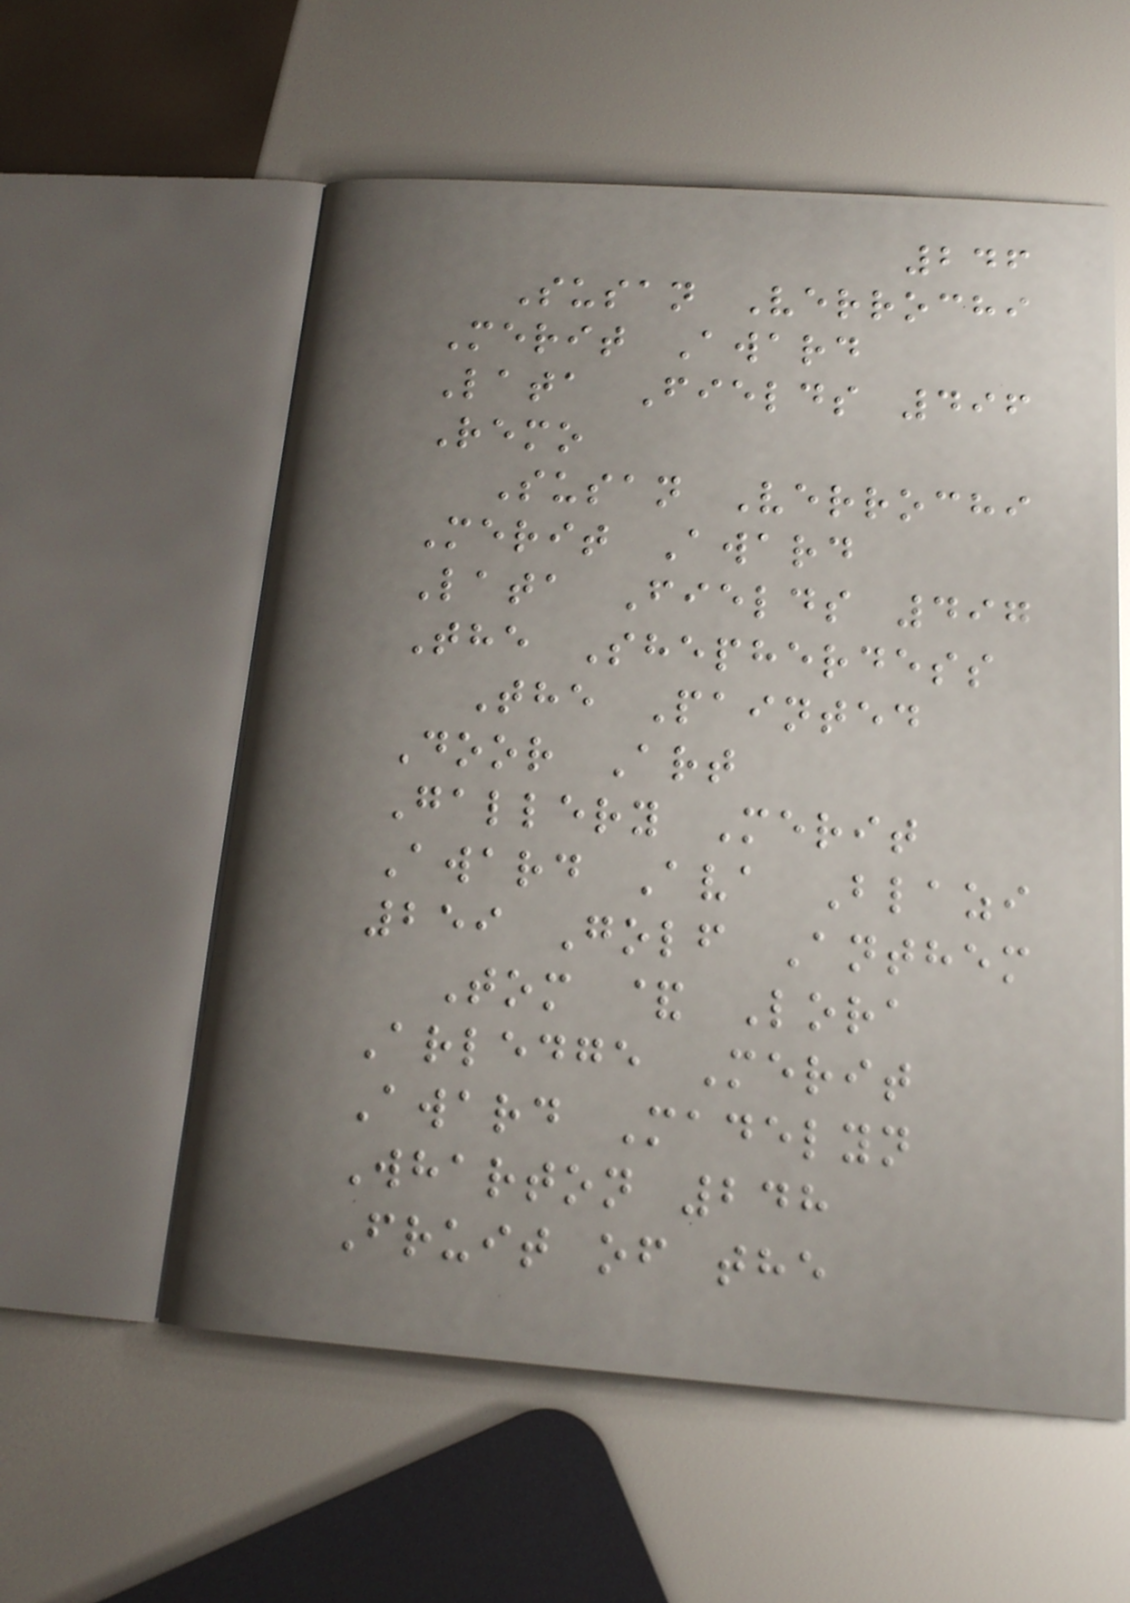246
Susan Verrochi
Merit Award
Lata Fields 496
Remo
Susan Verrochi
Merit Award
Lata Fields 497
The Shepherdess
The Painted
Door Art
Gallery Merit
Award Ava Blazi
259 Golf Anthem
Tom & Lora
Arledge Merit
Award Madelyn
Wharton 248
Fruit of the
